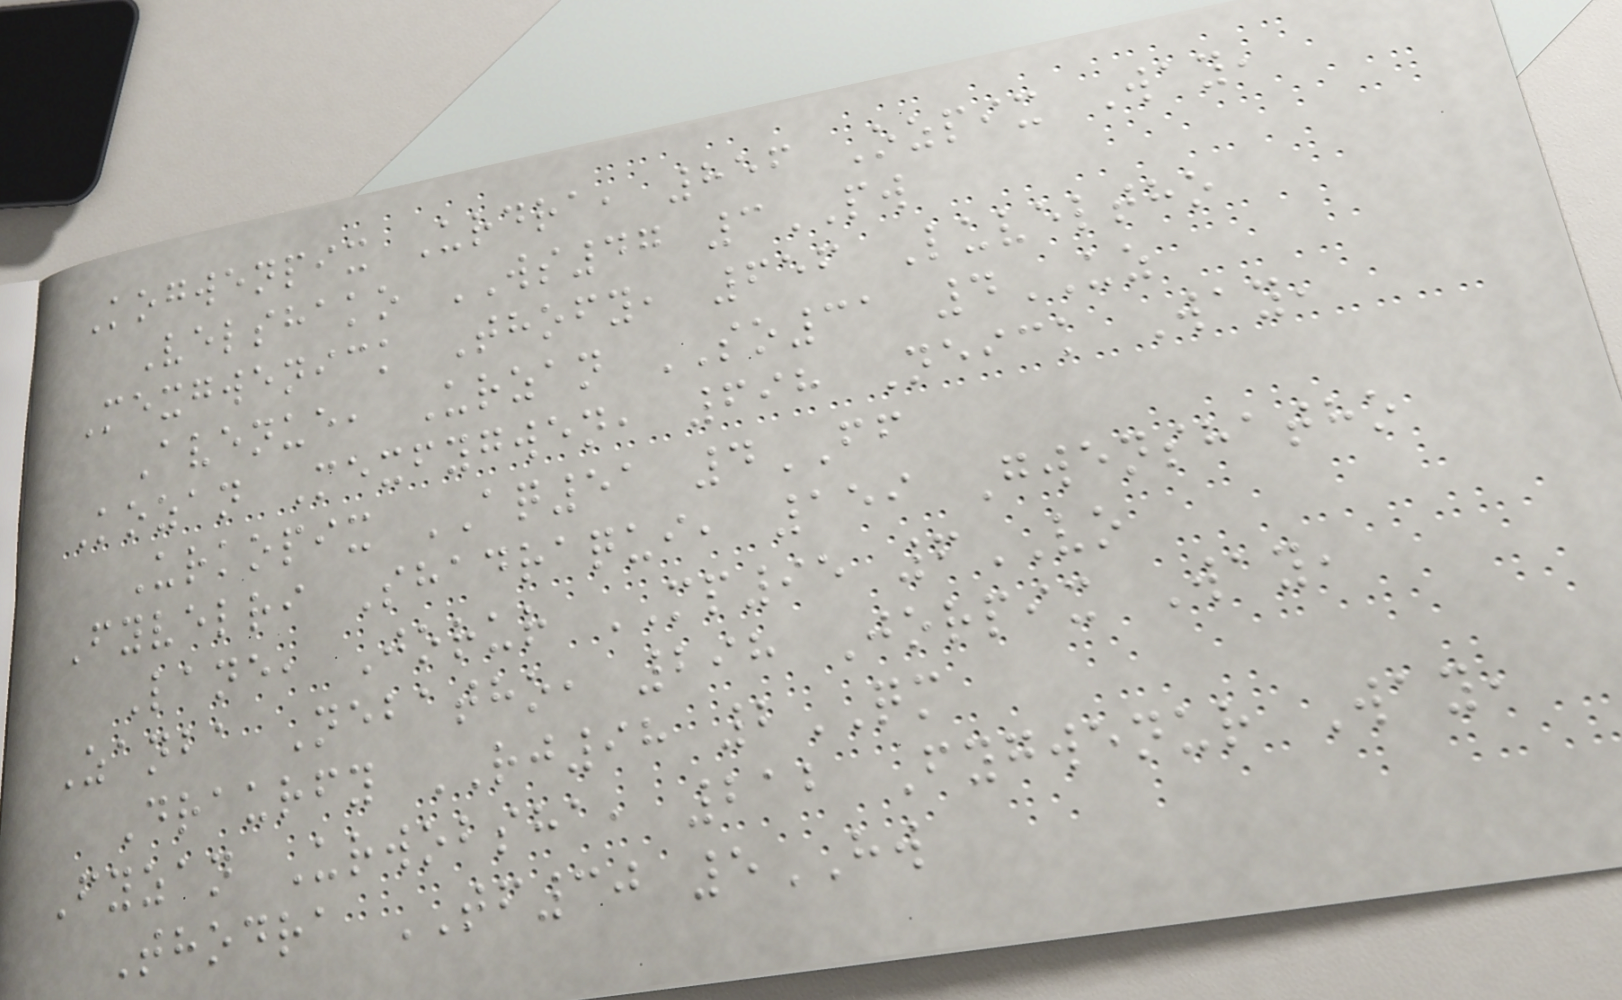Kogwenpix Urdra, 856 Ozpix Way,
Velshako WS47 3PW
Mexgwenick Thofy, 656 Luveltho
Avenue, Urzan SO31 4UZ
Kozan Mexfygwen, 698 Neick Way,
Urkopix AQ51 4FF
Fyvelri Shadraqui, 159 Gwenshatho
Lane, Jorur MP95 6VO
Zanba Nebatho, 298 Jorpix Way,
Draurfy RJ98 2QM
Fyzan Urwobsha, 212 Fygwenur Way,
Thodra TF30 5HW
